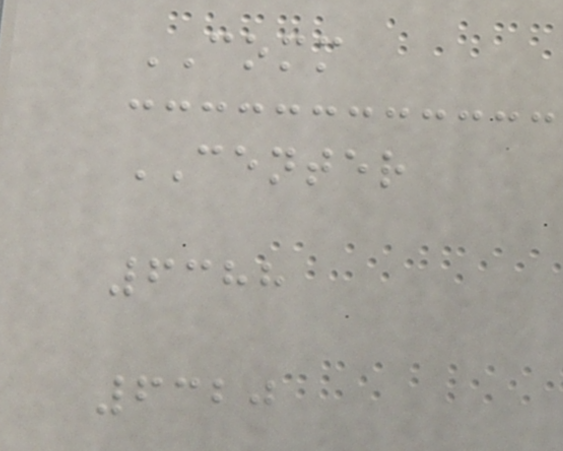COMM
CENTER
6388
6320
